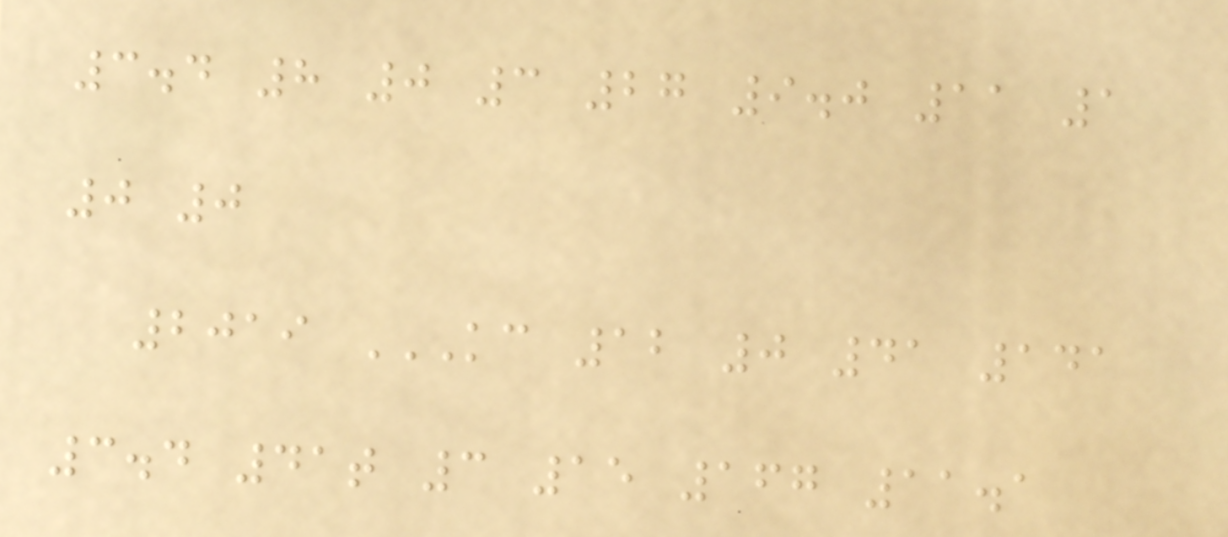3.4 8 0 3 27 9.0 11 1
0 0
2019 KC 12 0 41 141
3.4 41T 3 15 167 11.1
